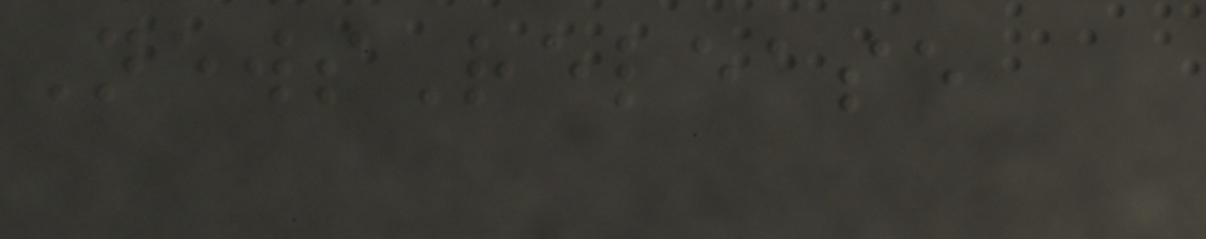NewsRelease
